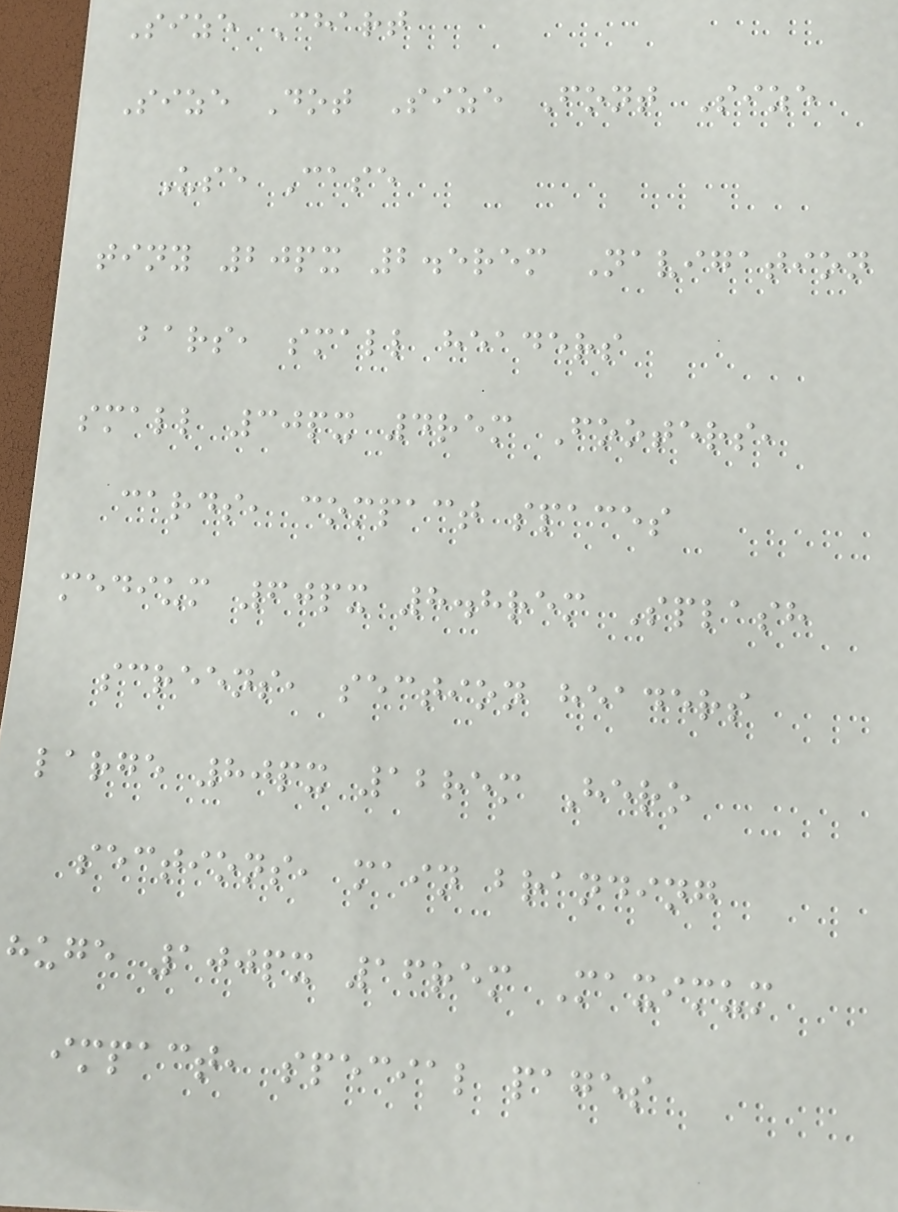Size Chart
Size Dot Size Font Size
Use Case
tiny 20px 2.5rem Navigation
bars, small headers
small 30px 4rem Footers,
cards, compact spaces
medium 60px 8.8rem Splash
screens, section headers
large 80px 12rem Hero
sections, main branding
huge 100px 16rem Maximum
impact, special pages
